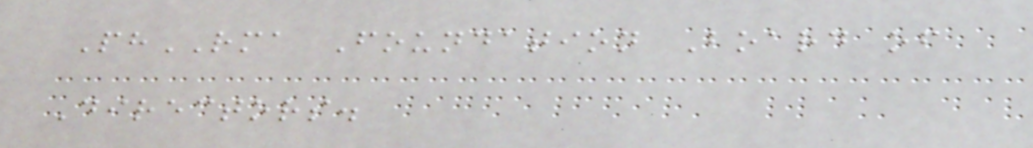PhRMA Foundation Board of
Directors.
